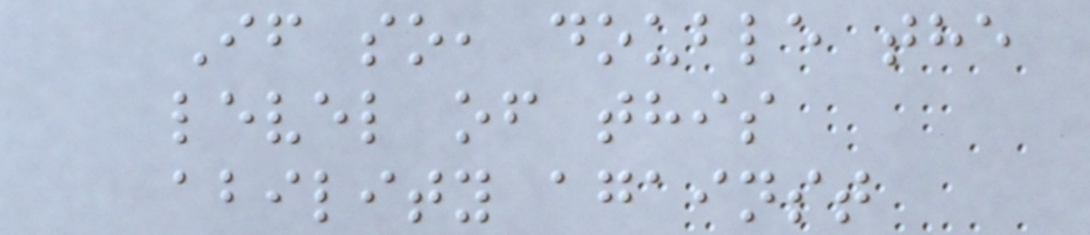If so, double the
level of this
ability against
